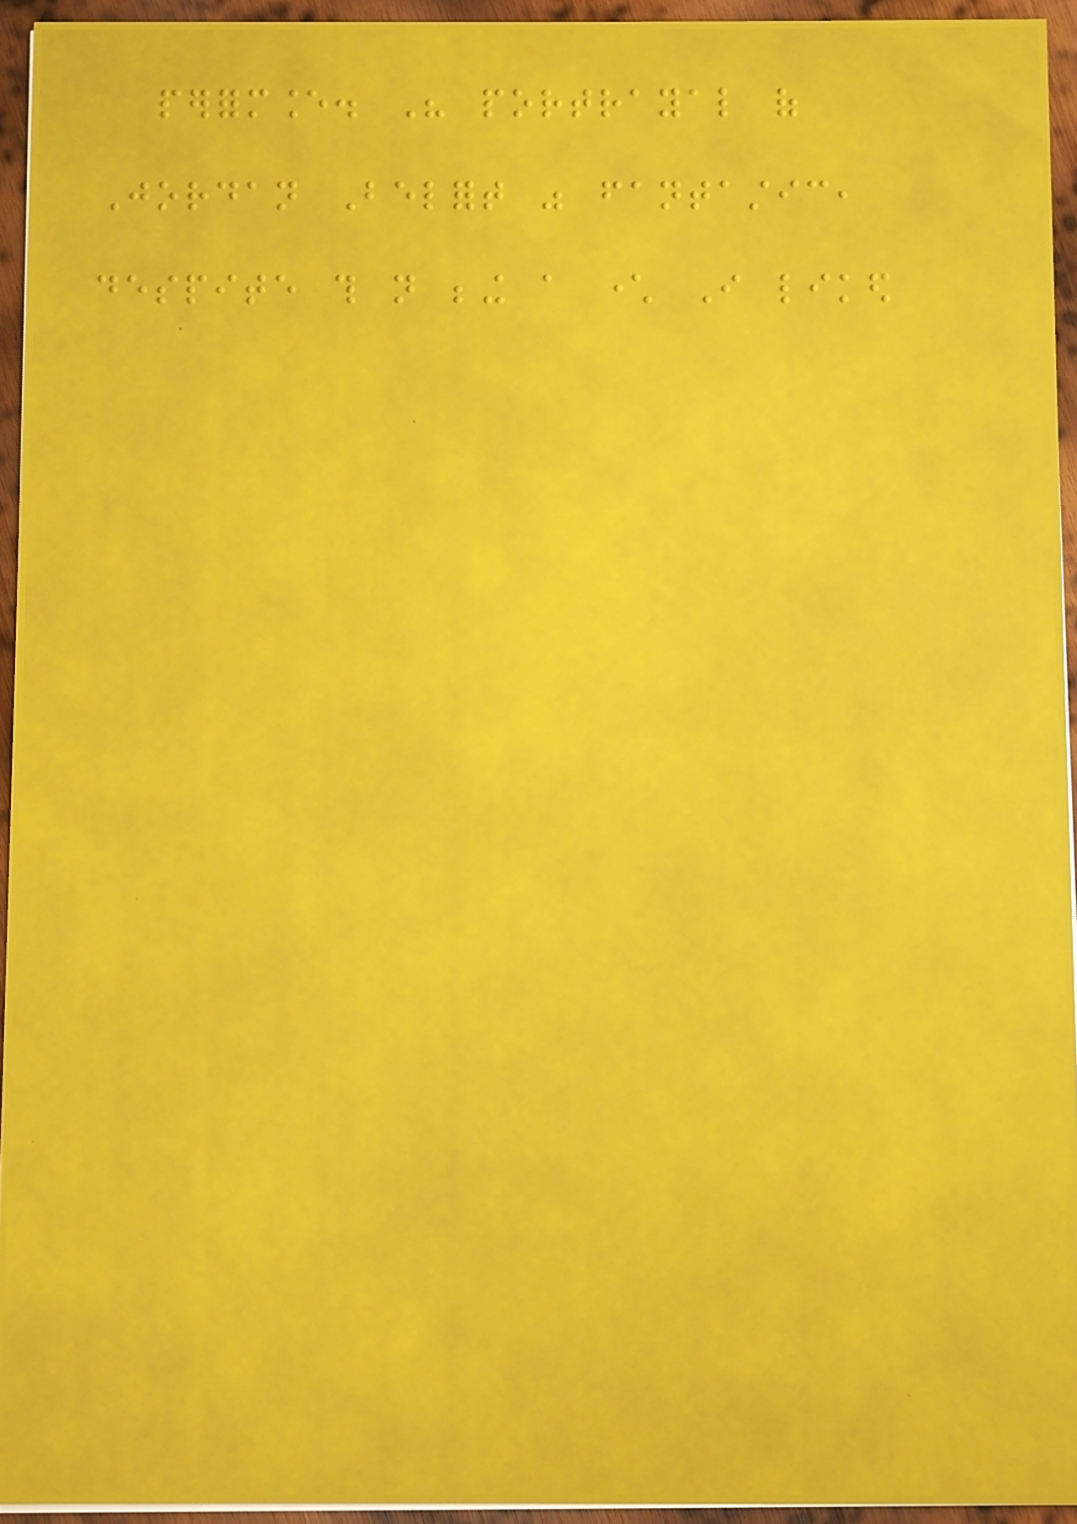performance. His portrayal of
Jordan Belfort was fantastic,
despite this not being a character I liked
